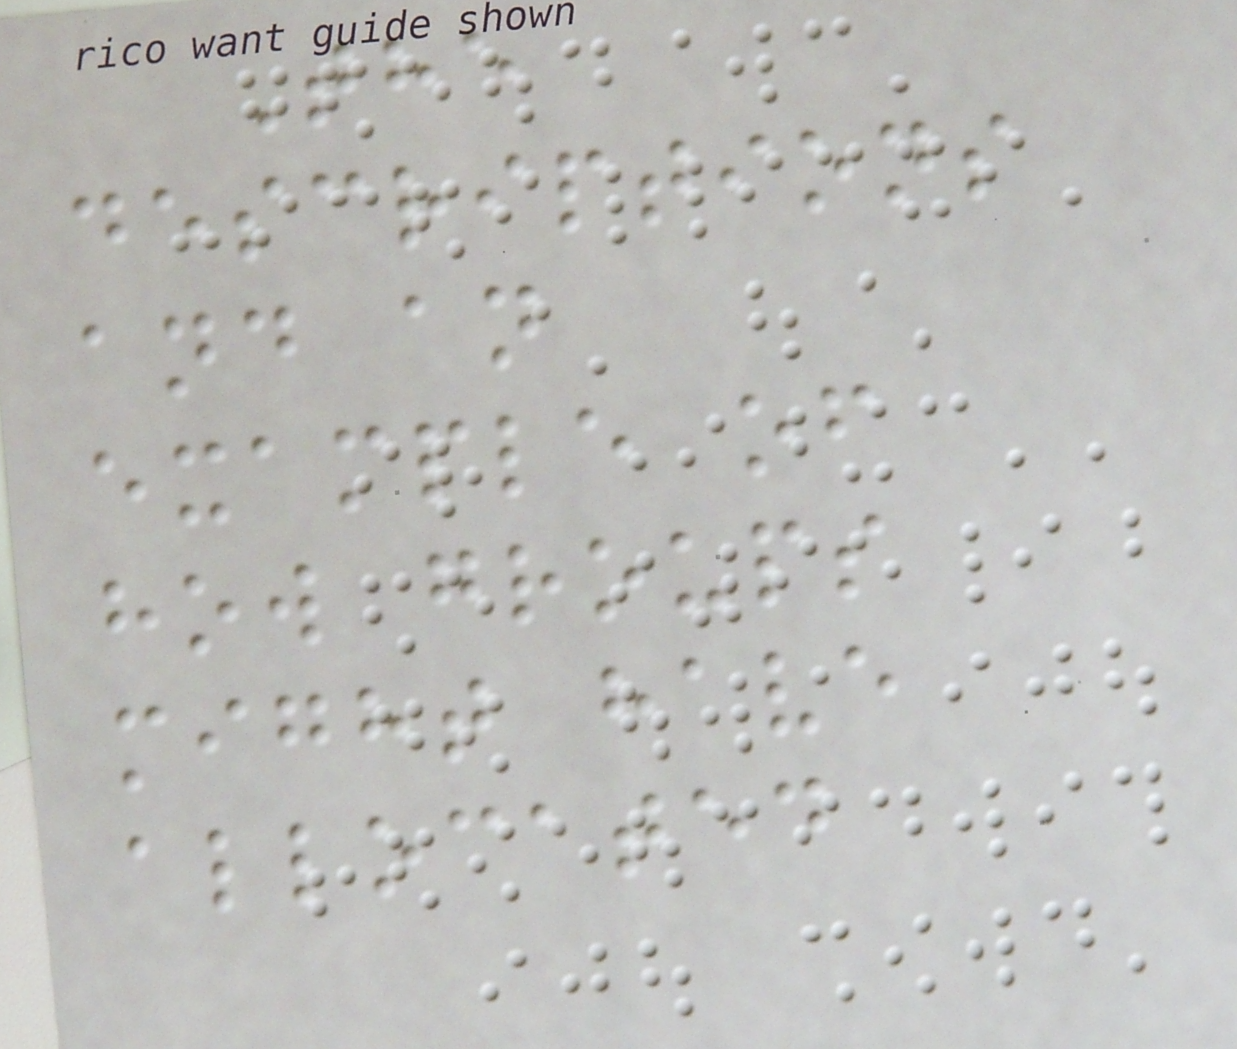The
descriptions
and an
example of
how groups
might have
allocated
